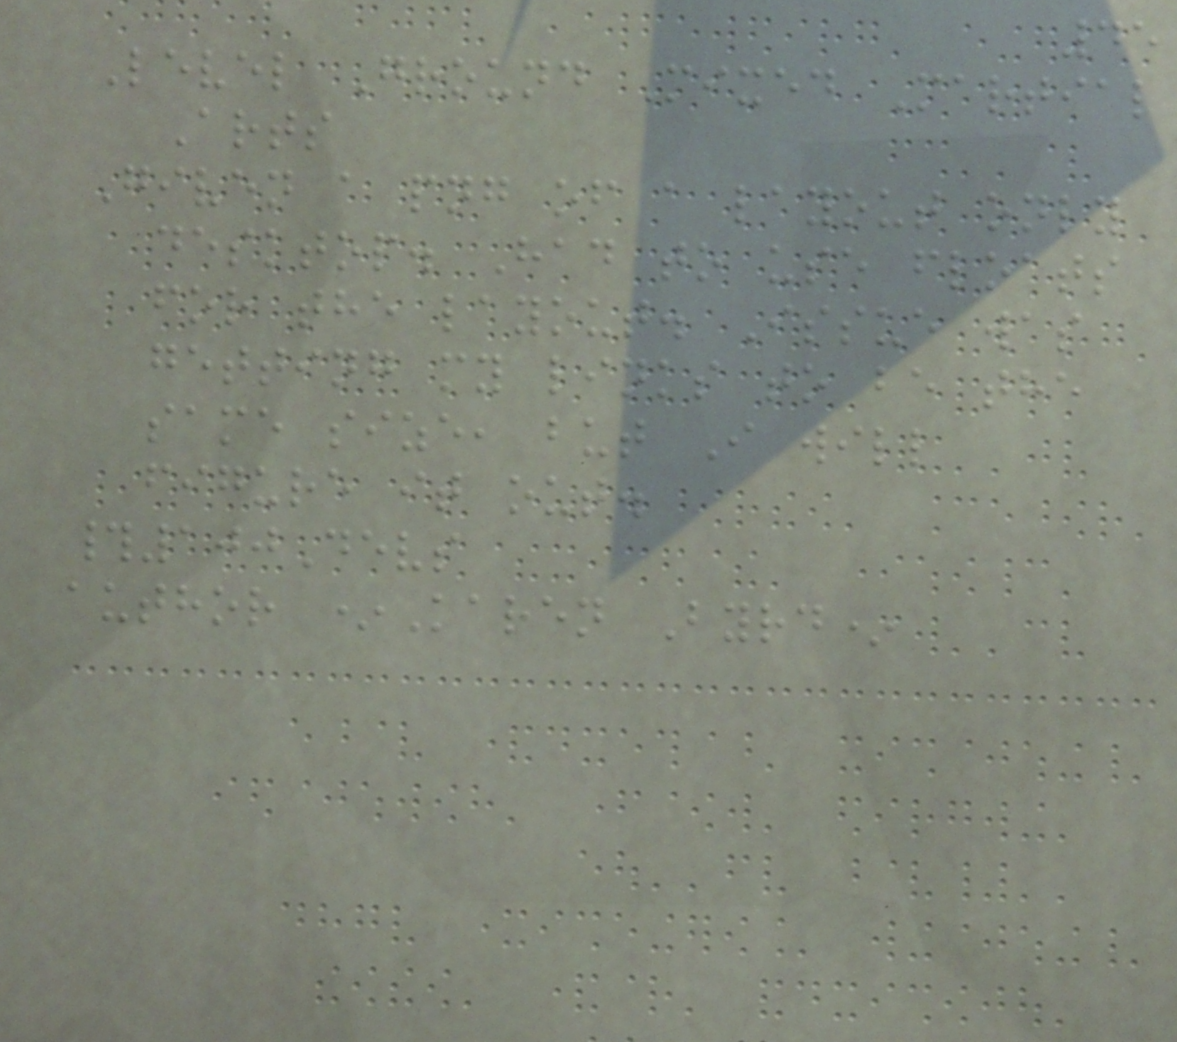45
Level Ground Mixed Martial
Arts
Given a png of a layout only
desktop. Had to use floats
for the layout. Issue was
getting my links to be the
same size, but I will
figure it out.
#100Devs
author *Karen Byrd*
